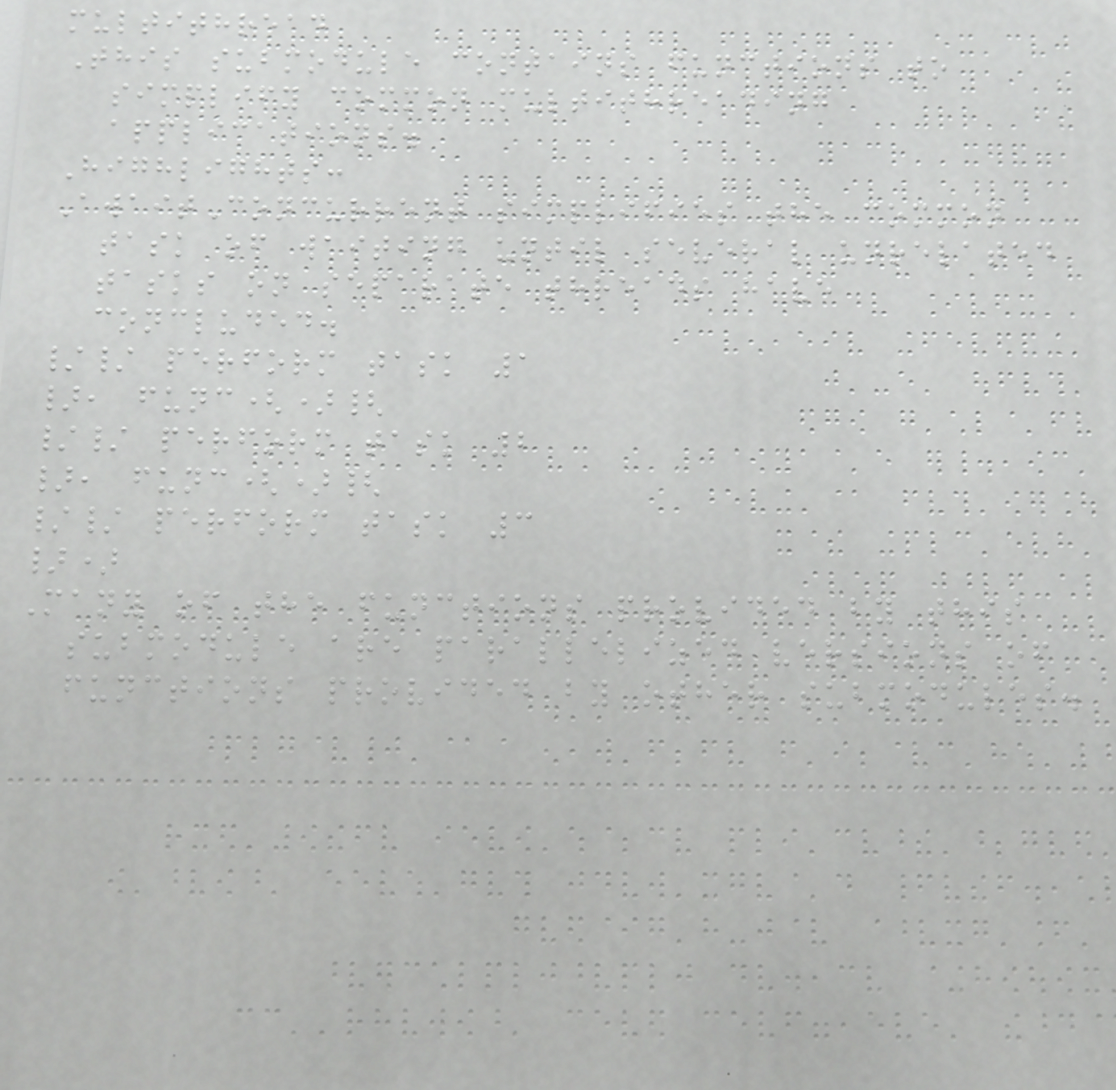multithread
This submodule contains functions to
simplify common multithreading
applications.
Highlights:
AwaitConcurrent simplifies the common
task of waiting until several unrelated
tasks on separate threads have
concluded.
// perform task 1
}, func(){
// perform task 2
}, func(){
// perform task 3
})
Many of the functions provided by this
submodule are parallelized versions of
functions provided by other submodules.
